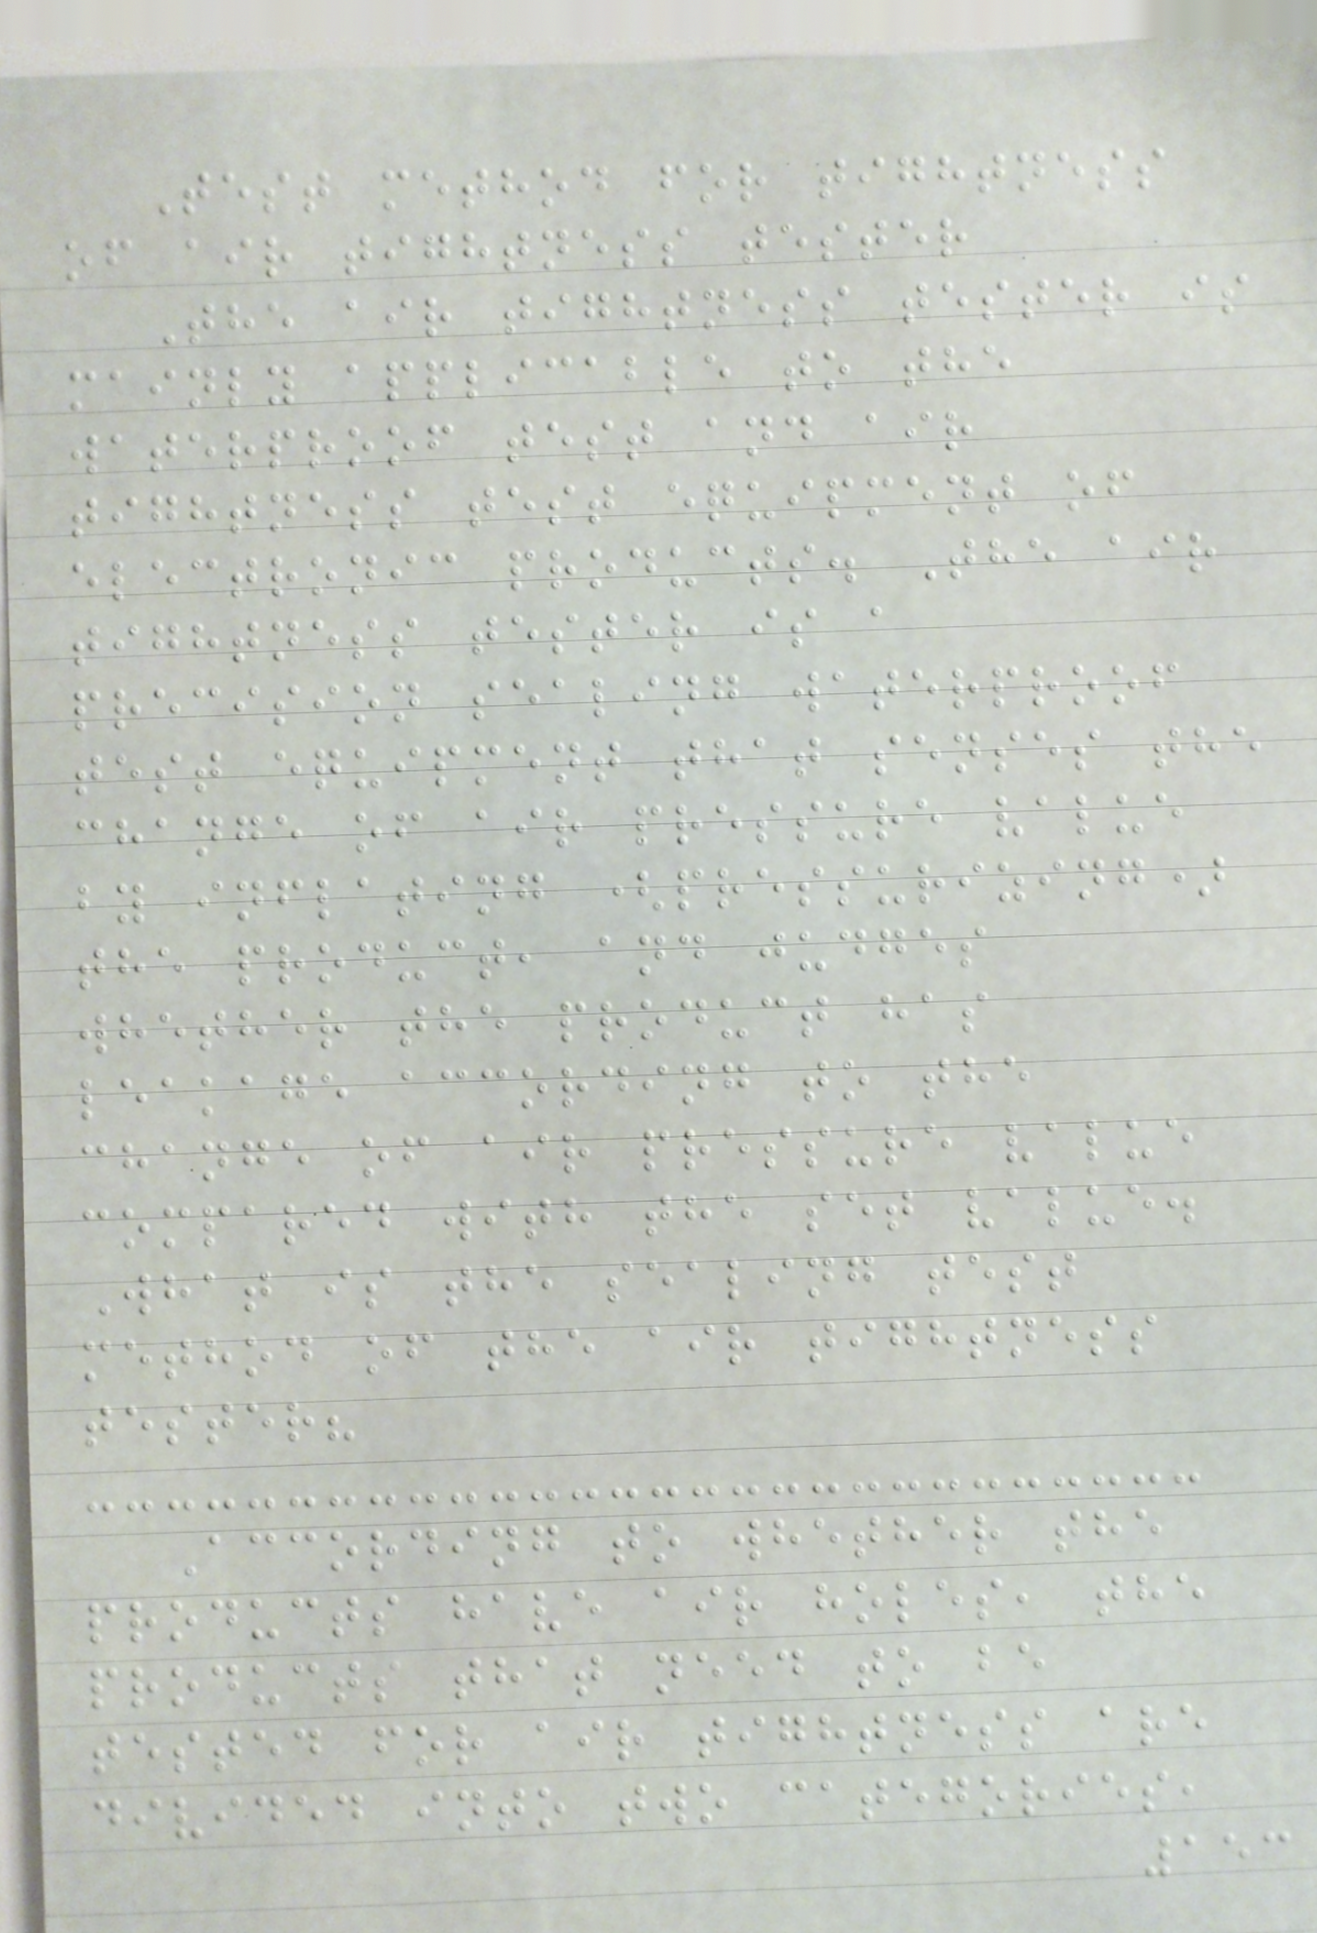Test method for tightness
of air tightness tester
The air tightness tester is
mainly applicable to the
waterproof test and air
tightness test equipment of
electronic products. The air
tightness tester is a
precision sealing waterproof
test equipment that senses the
change of air pressure value
by inflating (pressurizing)
the product, and judges
whether the product has
leakage according to the
change of air pressure value
compared with the set value.
What is the sealing test
method of the air tightness
tester?
According to whether the
products have air holes, the
products that need to be
tested for air tightness are
divided into two categories,
153
